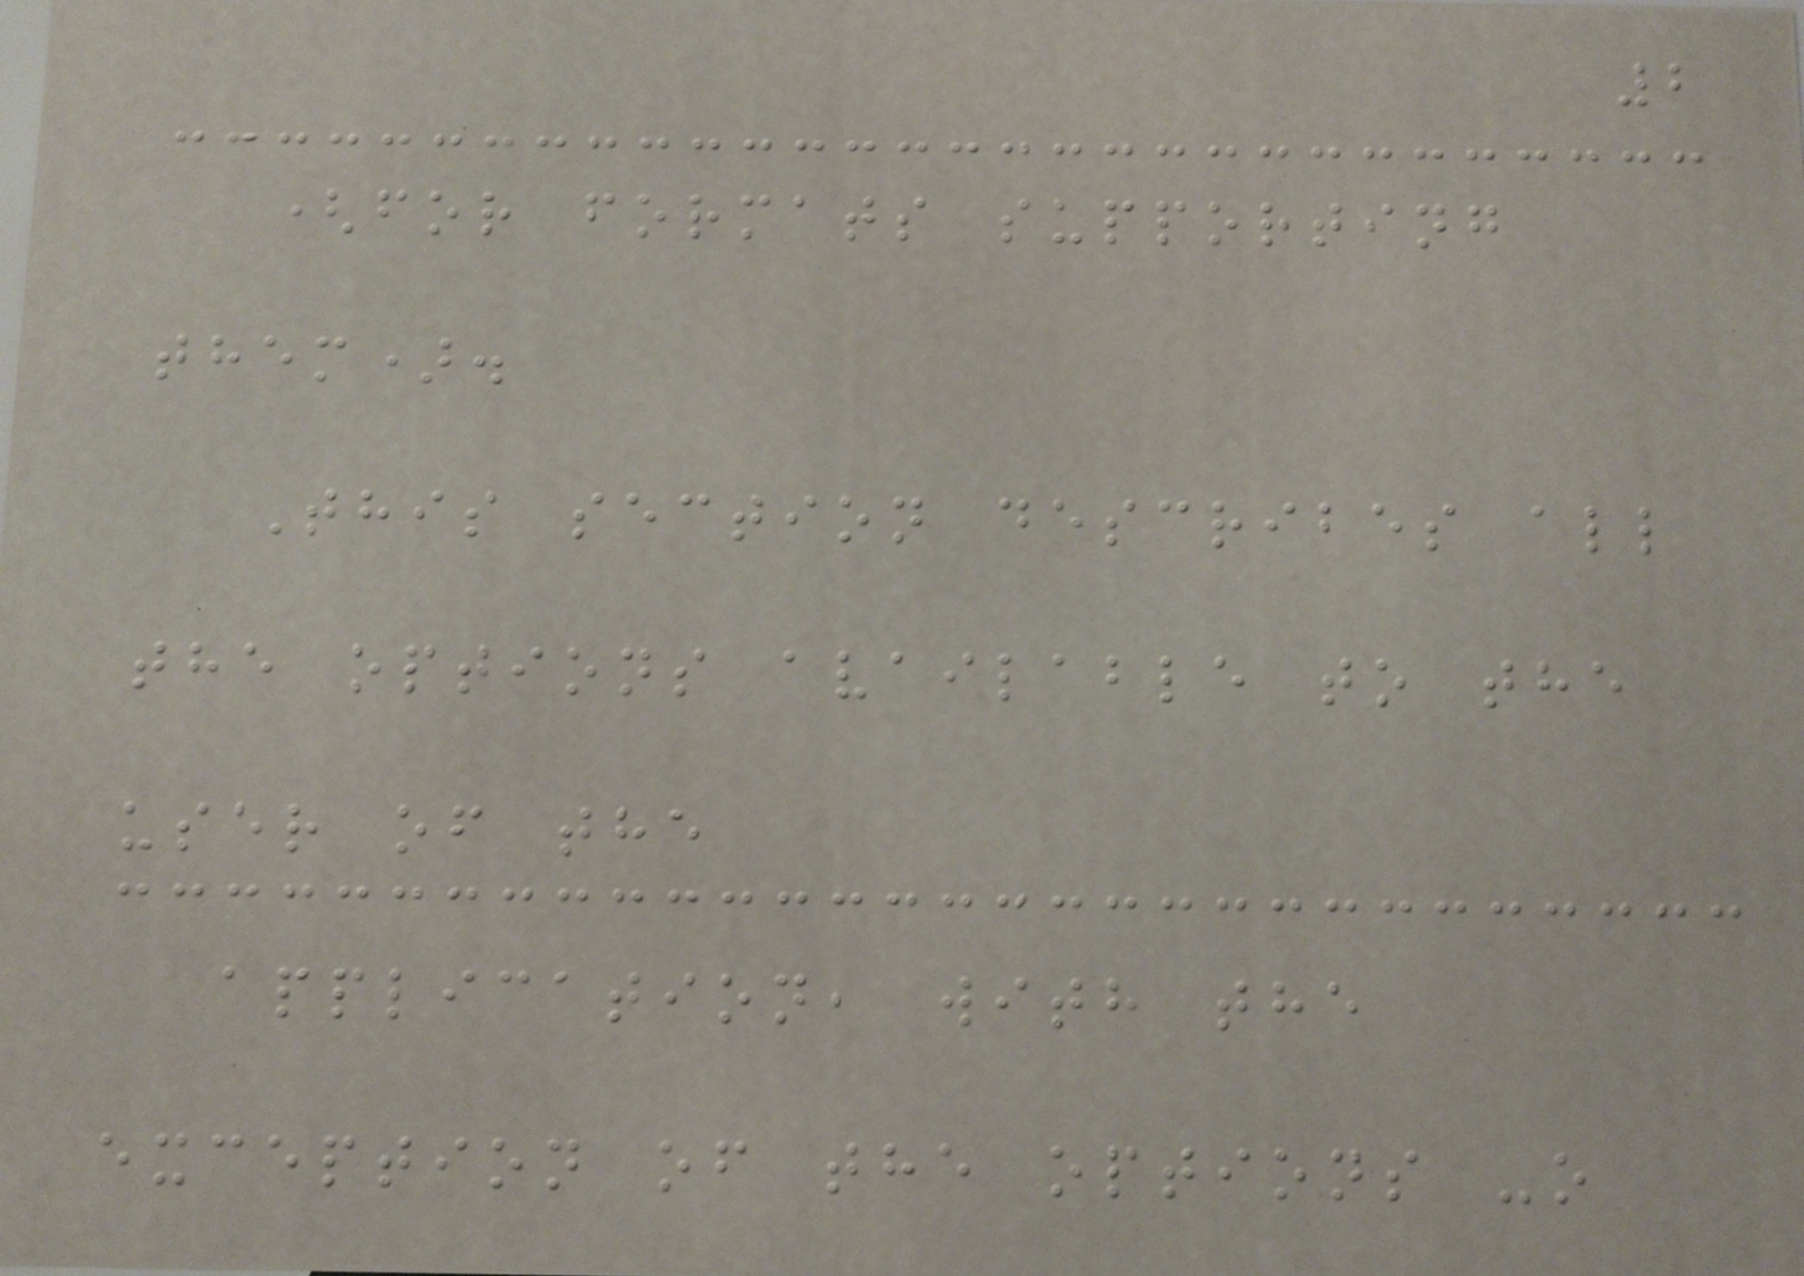2
(for formats supporting
them).
This section describes all
the options available to the
user of the
application, with the
exception of the options -o
